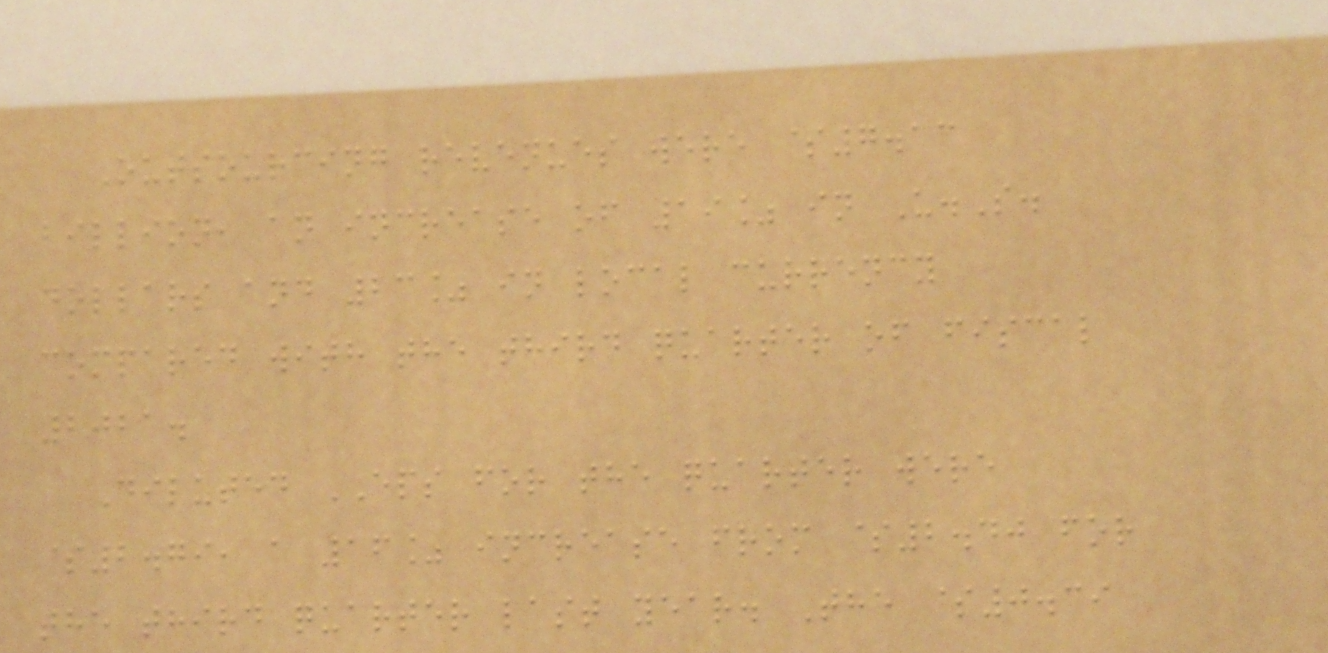Outsourcing revenues were $7.13
billion, an increase of 19% in U.S.
dollars and 23% in local currency
compared with the third quarter of fiscal
2021.
Diluted EPS for the quarter were
$2.79, a 16% increase from $2.40 for
the third quarter last year. The $0.39
